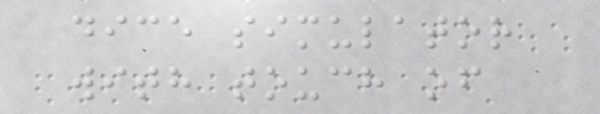dice simulator
with touch of
